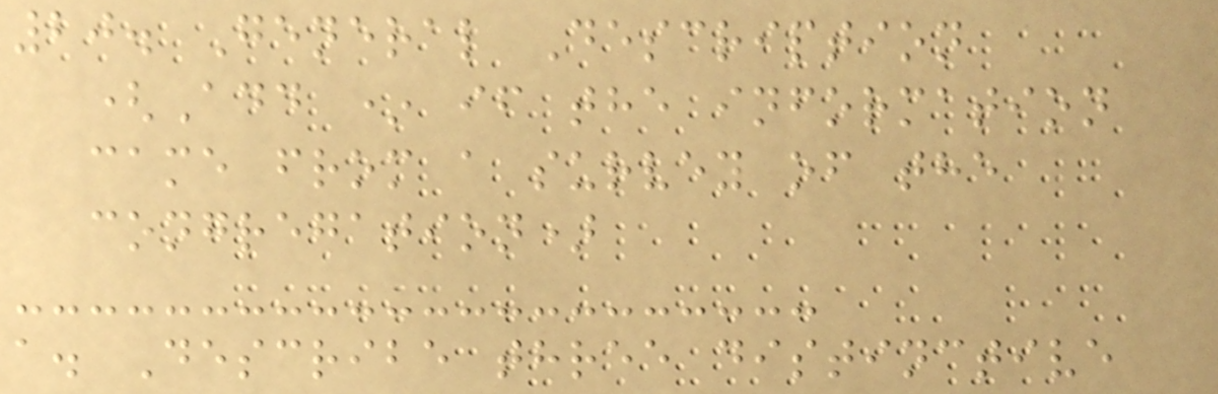20. General Description
(Add * if the information
came from a survey of the
congregation)
a. Describe three distinctive
